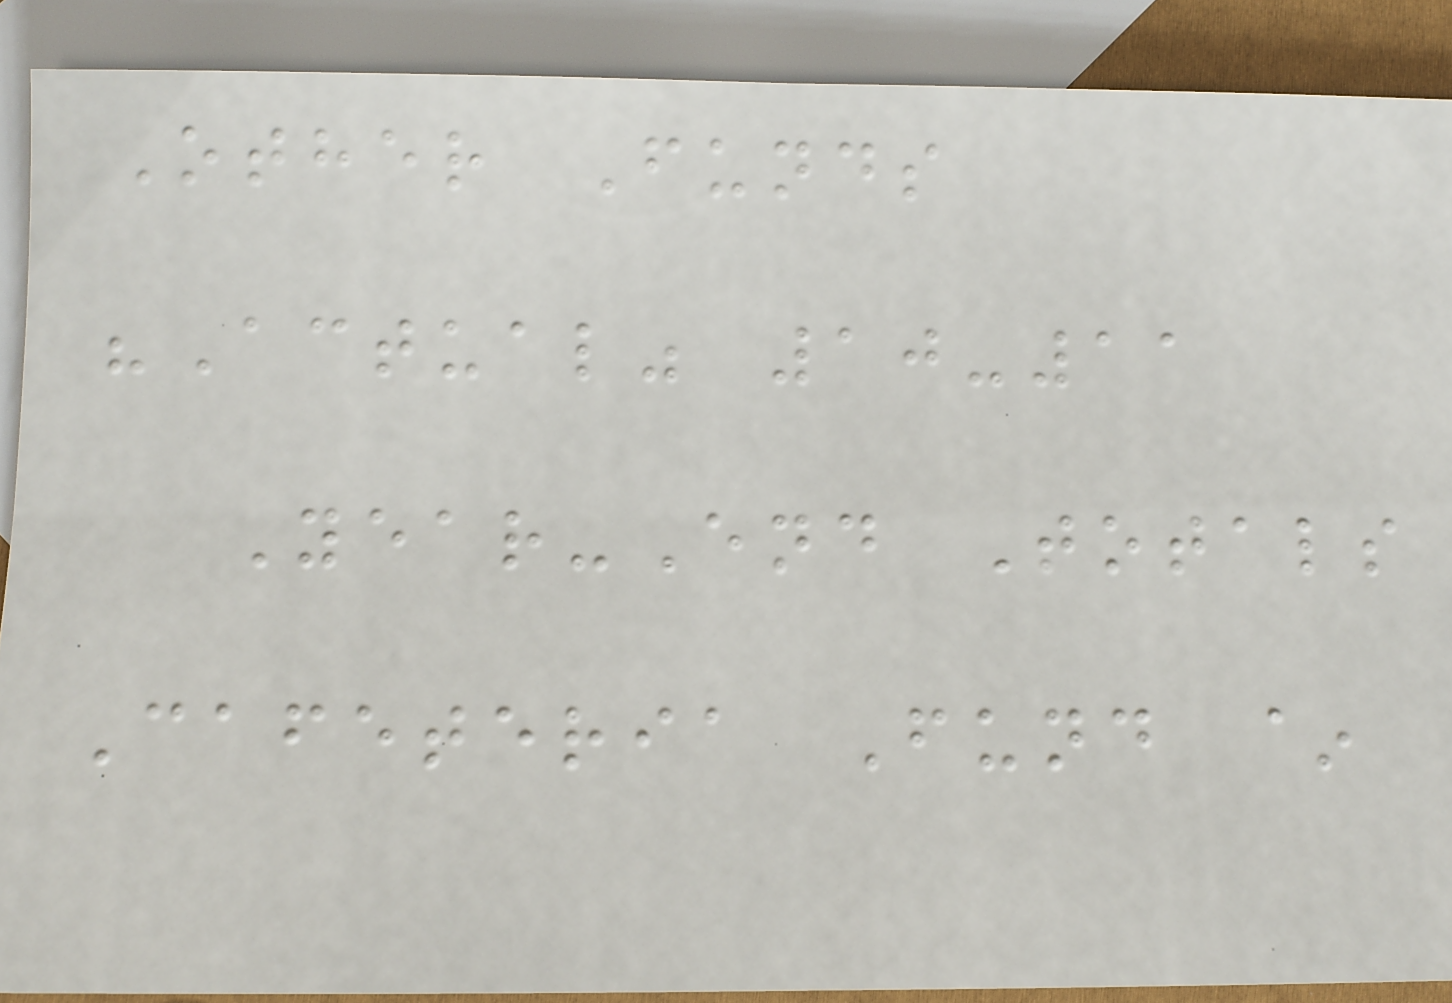Other Funds
"Actual" 10-11
Year-End Totals
Cafeteria Fund ~
